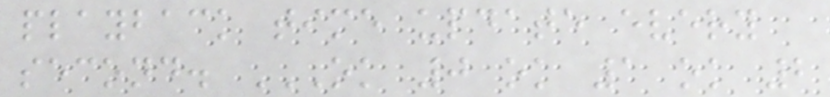playback time update every
second. OK 0 OK 1 OK 2
